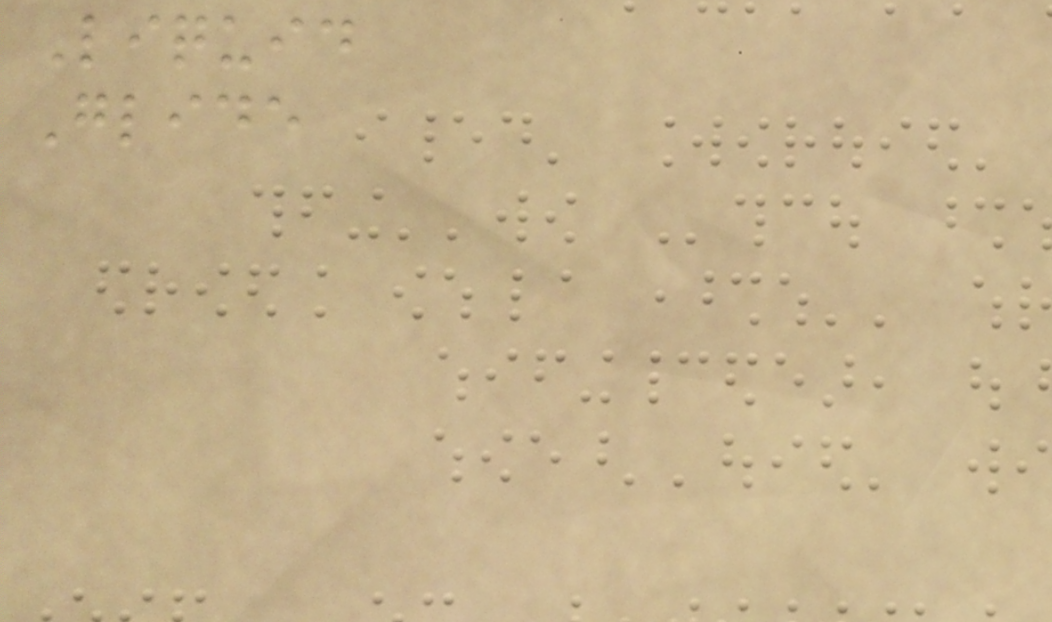Liquid
Glide
